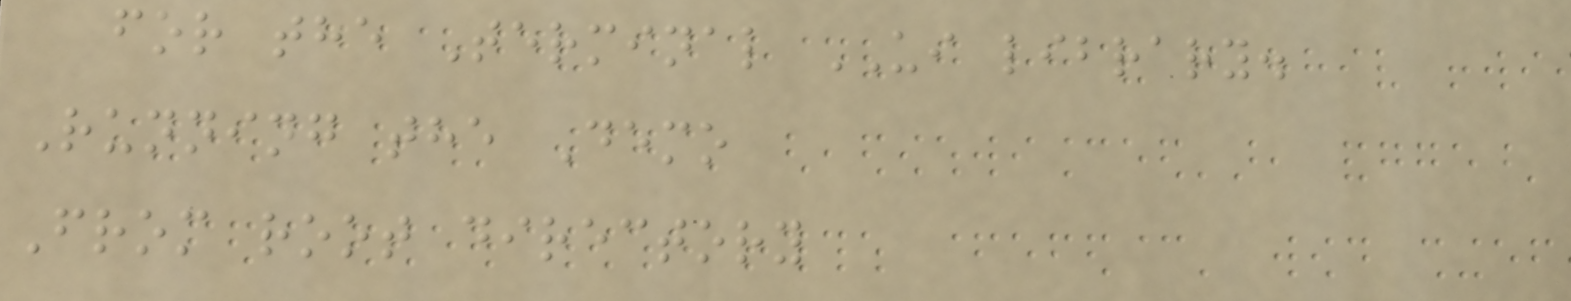for the Terminal UI library.
Running the Demo
From root directory
